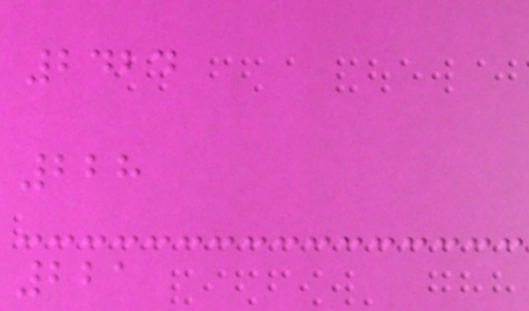2424
228
221
